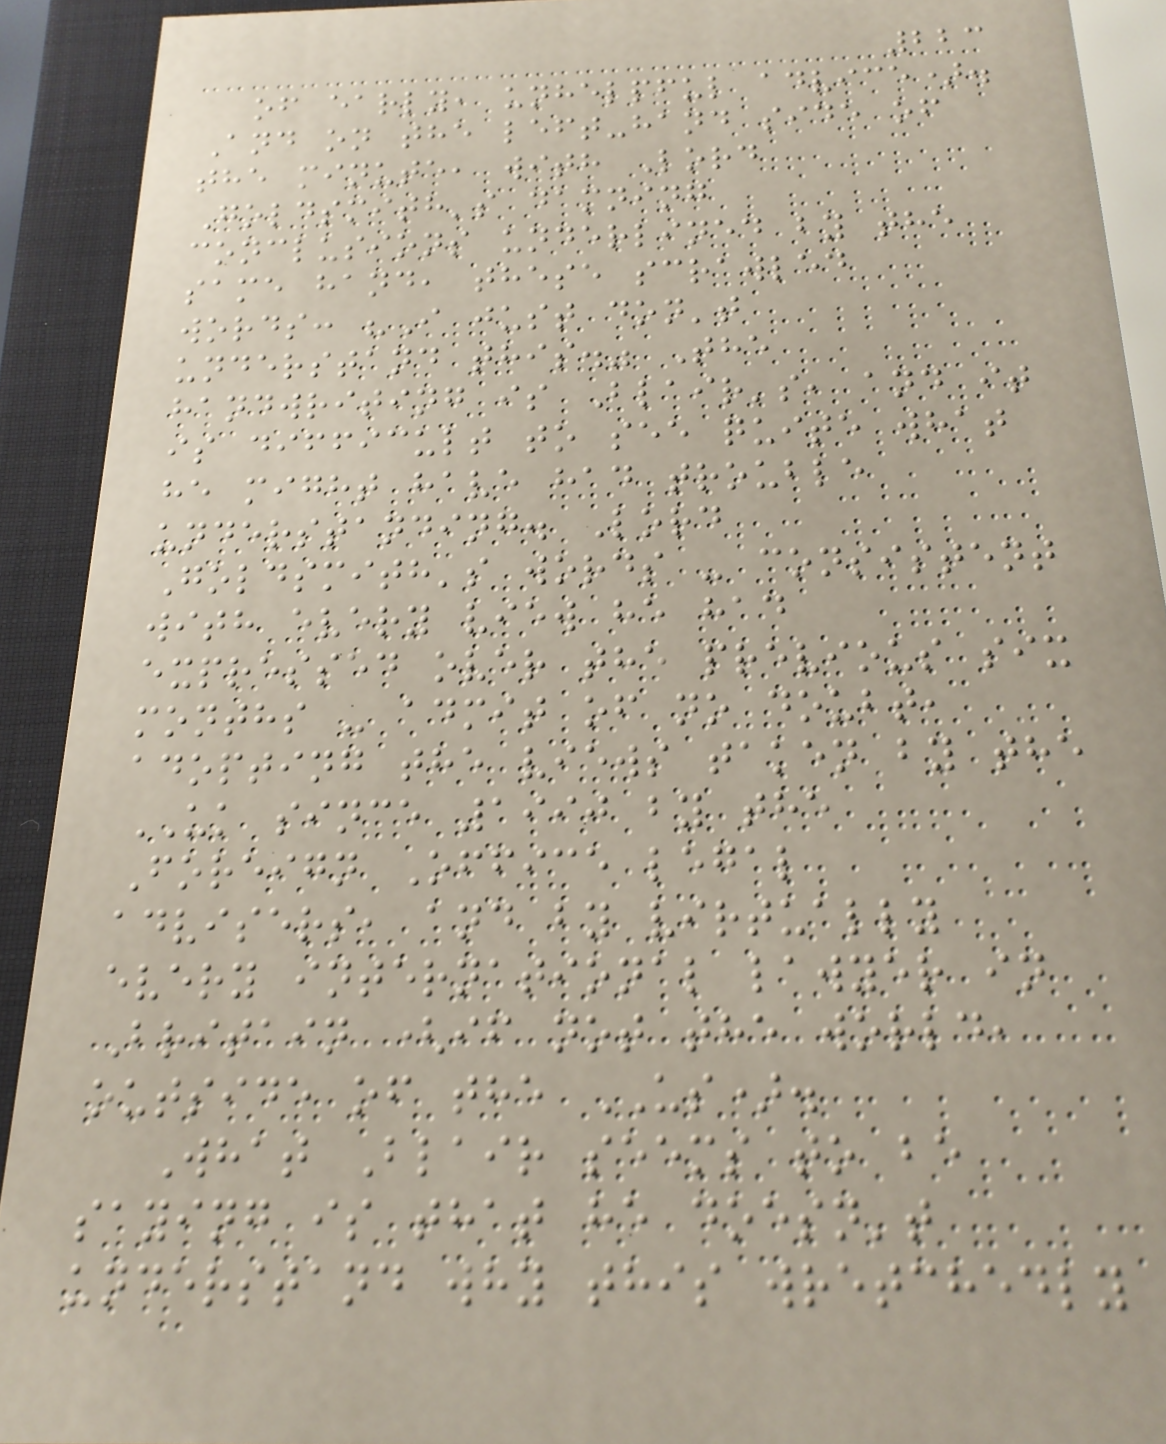223
of early, unhelpful advice).
And on the left-hand side of
the minute, with Lord
Goldsmith's damning
conclusions underlined by the
same hand, these scrawled
words: "I just don't
understand this." The
handwriting is Blair's, and it
is difficult to see quite what
he might have had trouble
understanding. Lord
Goldsmith's words - consistent
with every view he had
expressed over the previous six
months - admit of no doubt,
adopting the views taken by the
UK since 1990 by the
Foreign Office legal
advisers, and by virtually
every international lawyer in
Britain (if not the world,
outside of the US).
What Blair seems to be
saying is that he doesn't
understand why this wretchedly
